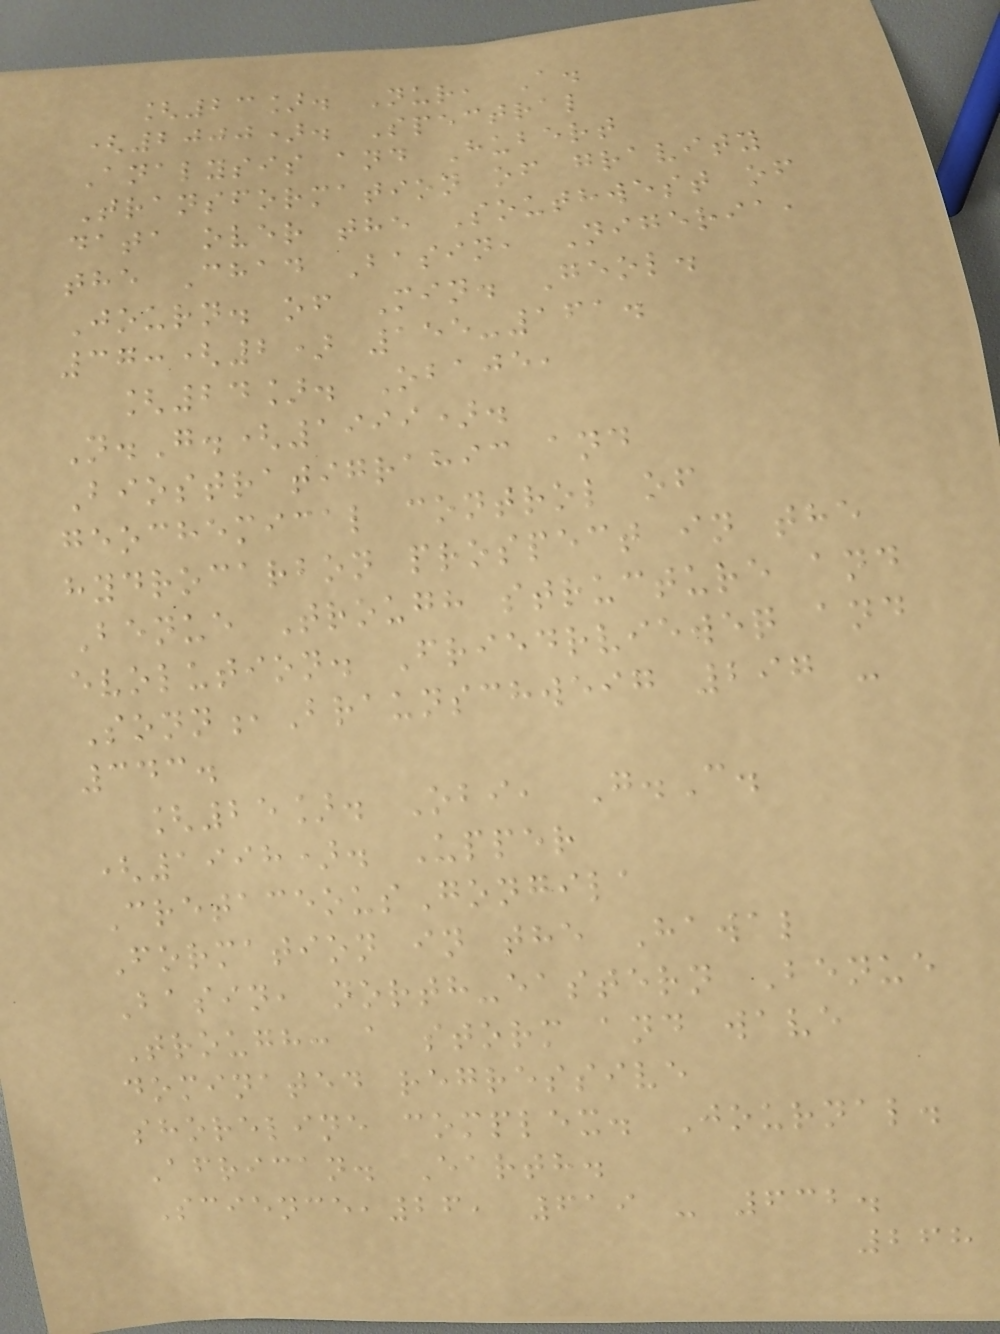[23]. Nur, A.
(2000). Spectral
Analysis and Hubert
Transformation of gravity
data over the Southwest of
the Chad Basin, Nigeria,
Journ. of Min. Geol.
37:(2) 155-161.
[24]. Obaje,
N.G.(1999).
Biostratigrahic and
geochemical control of
hydrocarbon prospect in the
Benue Trough structure and
evolution. Friedrvieweq and
Sonn,Braunschweig 297 -
343.
[25]. Obi, G.C.
(1998). Upper
CretaceousGongila
Formation in the Hawal
Basin, north-eastern Benue
Trough: a storm and wave
dominated regressive
shoreline complex. Journal.
African. Earth.
Science,26, 619 - 632.
268
